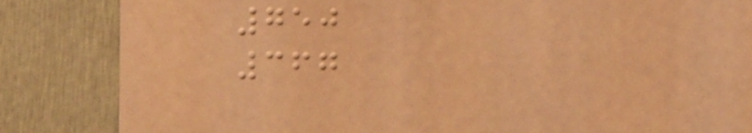750
367
